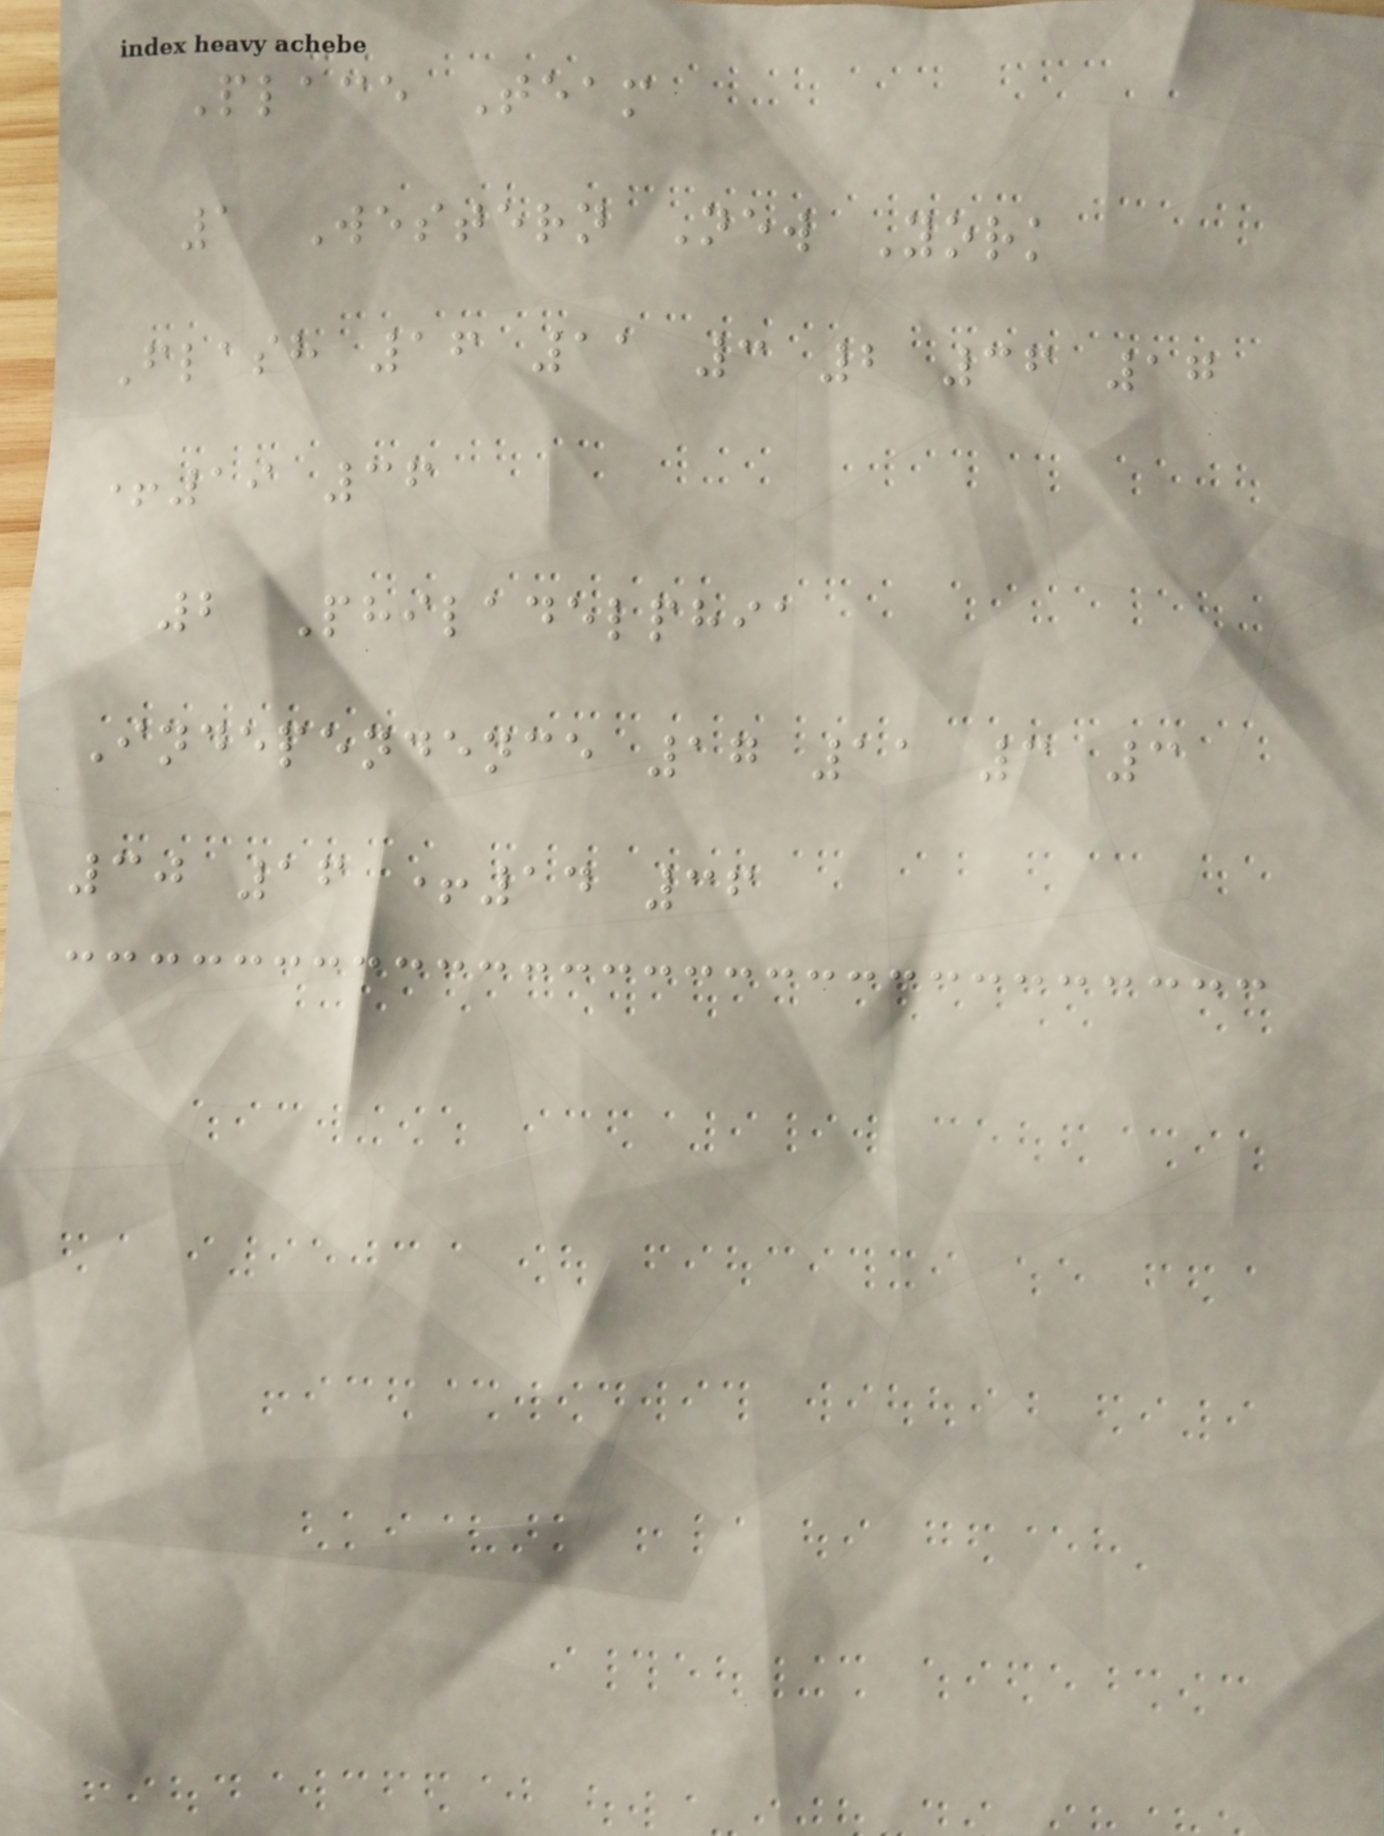Place Team
1 Western New York
Flash 16 11 3 2 36 17
+19 36
2 Philadelphia
Independence 17 11 3 3
30 16 +14 36
